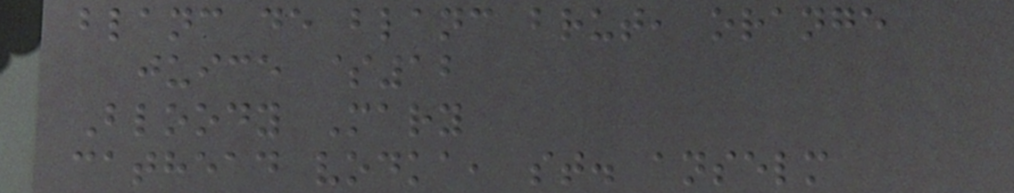blanc de blanc brut, orange
juice $12
Bloody Mary
cathead vodka, st. anselm
